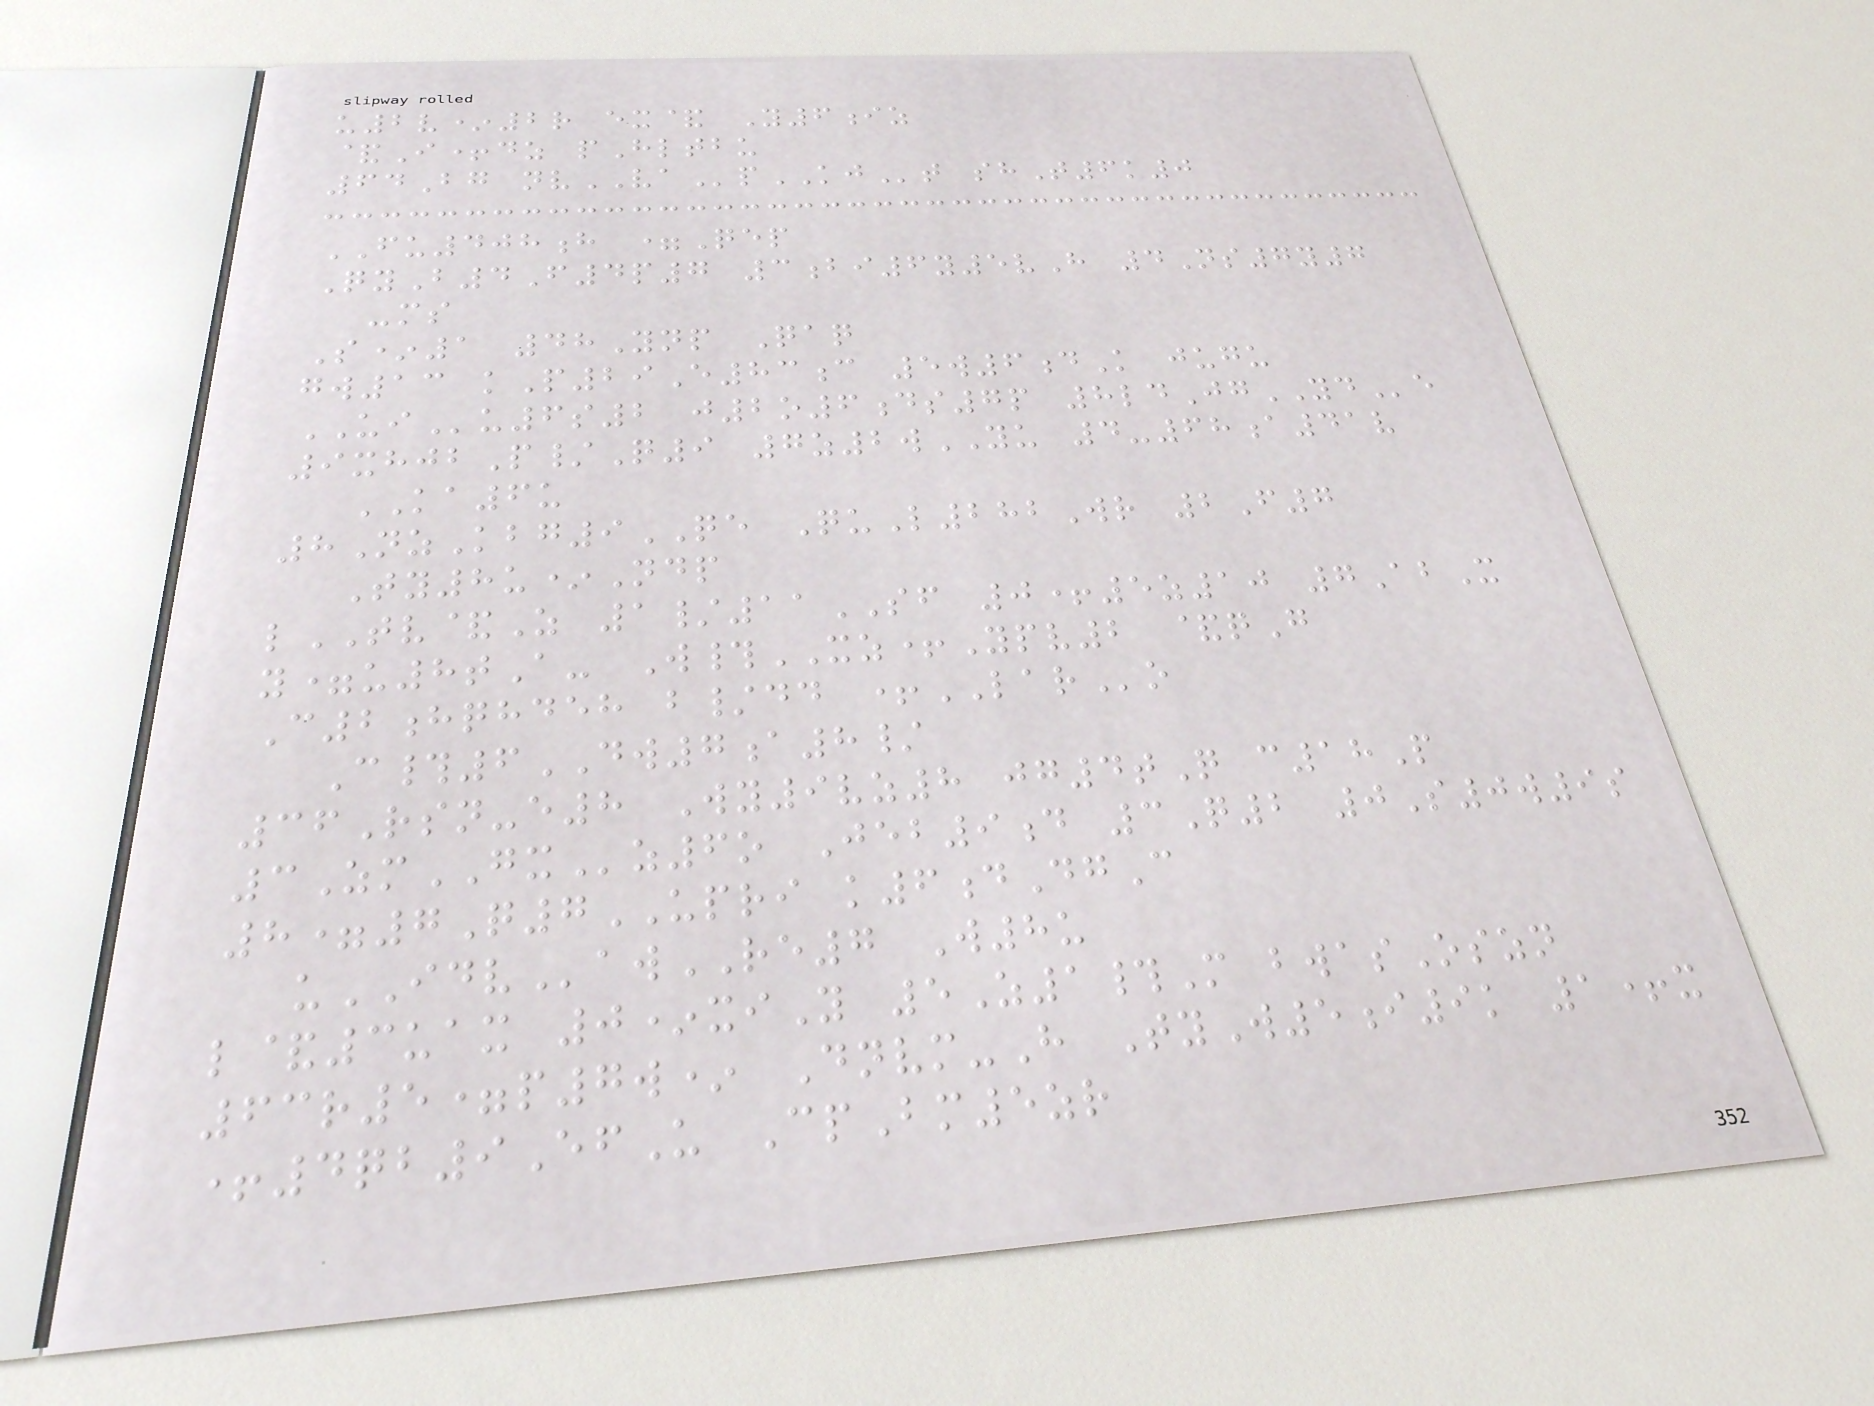u2v*2r ex& Y6iz
&I+dz pHltbu
64Bg nvVApKJt shT6k0
FU408h =Qep
QyB4F4p7 3bi6y5vH 4Ns7y7
-ms
S*1 48Ynp Qaq
gw13 kP29E83c 5w6dK jugu
UIu6s2 j2o6ds7p 8ldJgYDe
9xhjbP/Q9 7z2wYU 4-68a41v
KA6u
8NzKbg9QE QuL282Wr 2F7
Ty8u*Ndp
lTV&Z 1/11SF 0+5z10 7AbX
y=u8tA- W#XZ+Ypv2 &qG
C2hqhdeh b/dd +LARo
C#6DW7a8/
36Rsn-e8 Wy9vz8 jg4tQ c18P
3ZmGXz6o Jeb9d 3Q2 0S0w9s
8=7Q7UPRI k6dDgC
uIDVawRE7 W8u
l&3uax 0*xiY 5Z1#M bwasOszn
63r5=p7w* Dnvm-H TyW5i9k 1+x
+4qb9EfU CpBm5zr
